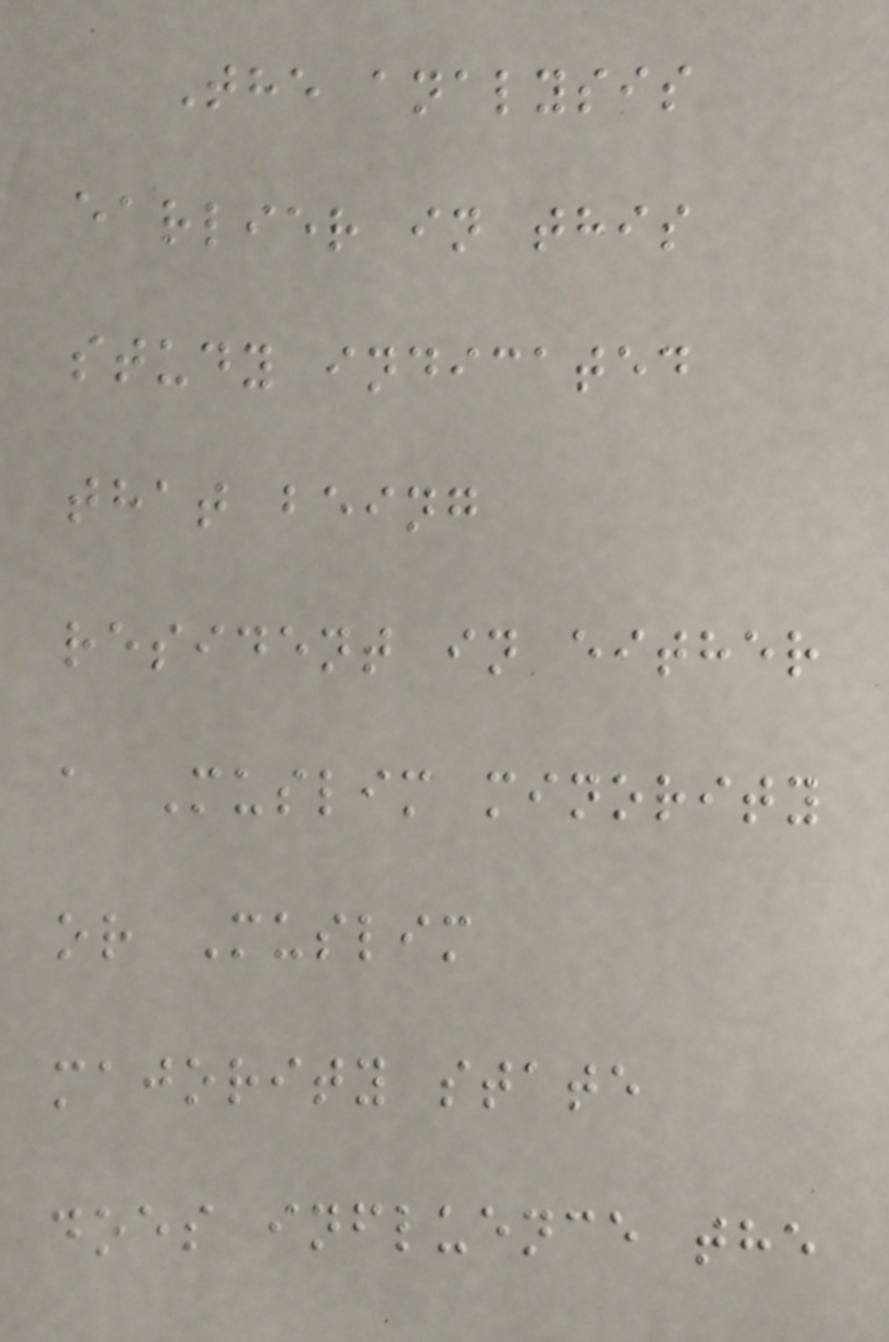The analysis
earlier in this
study indicated
that being
resident in either
a Muslim minority
or Muslim
majority state
does influence the
